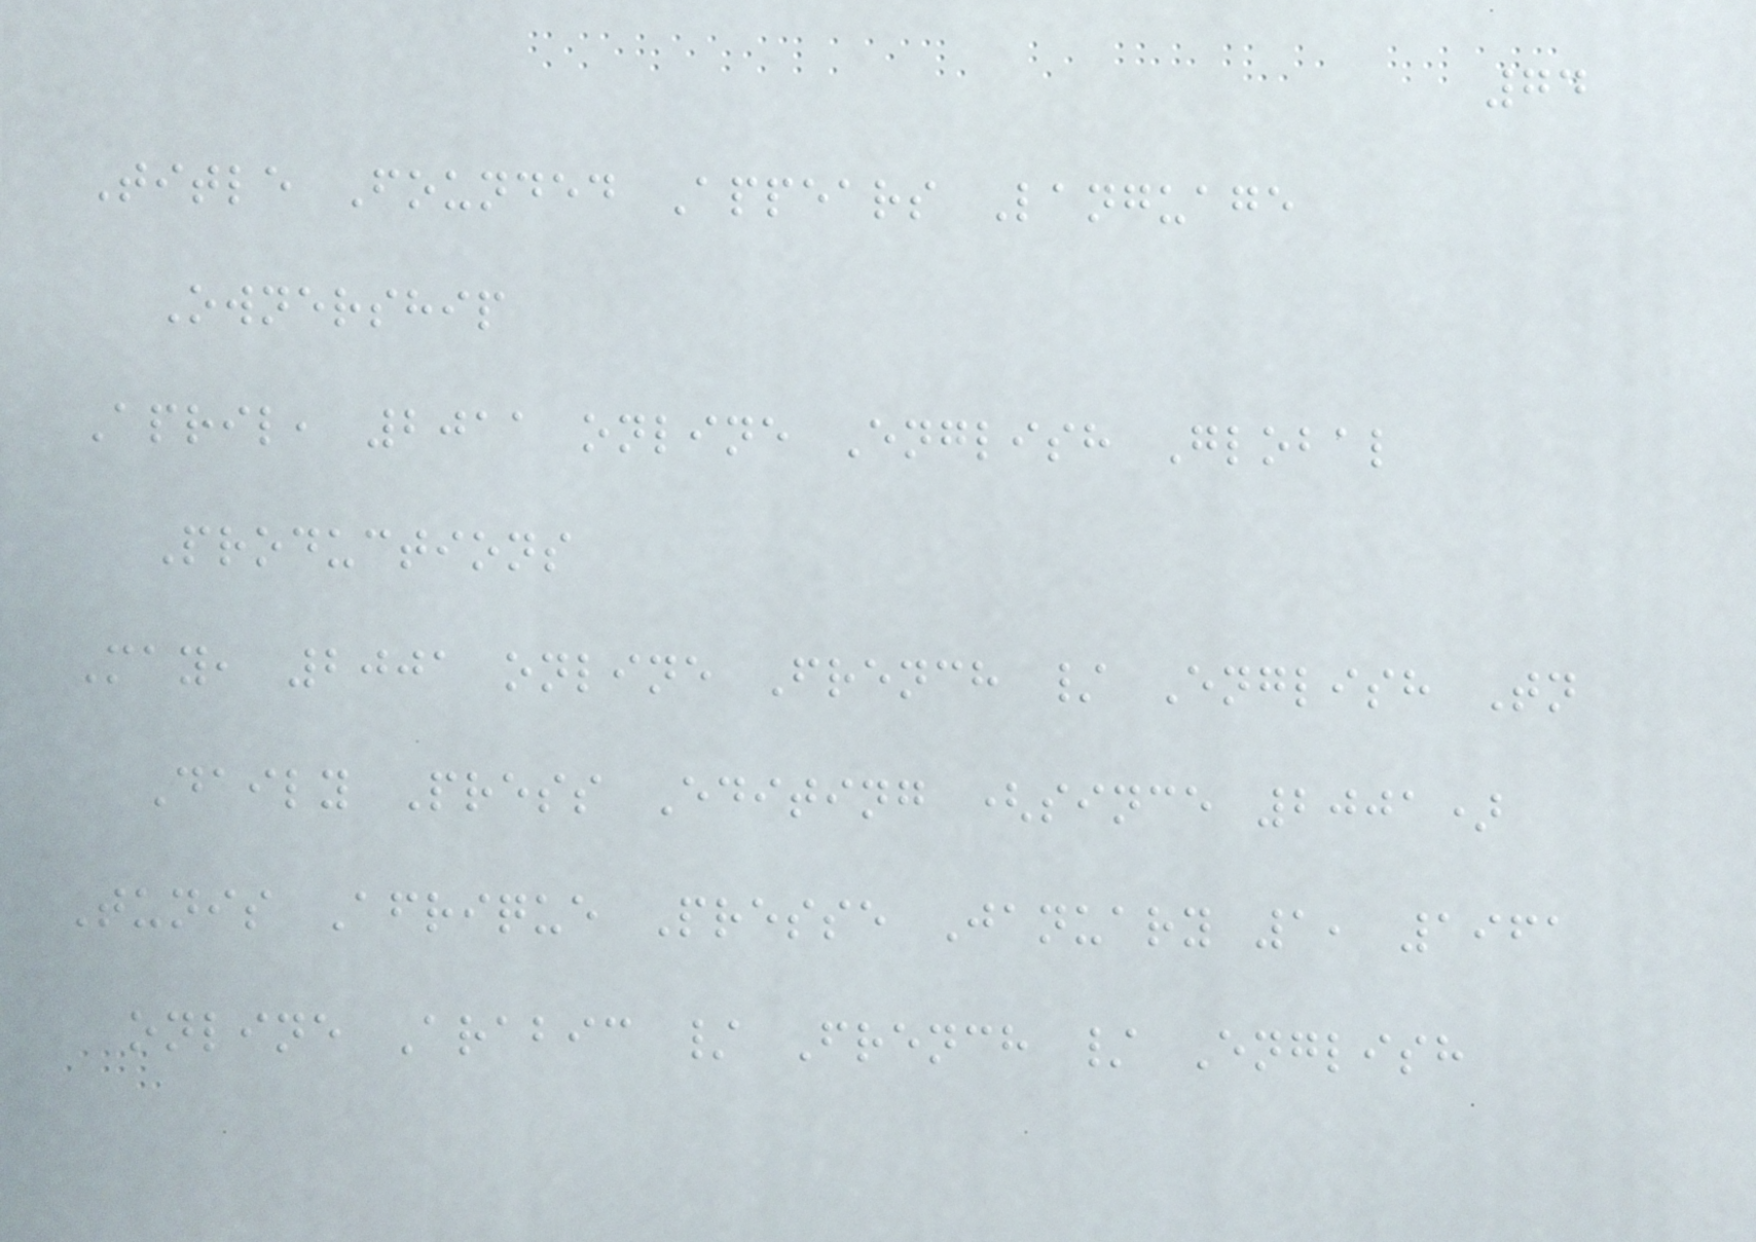74
Title Founded Appears Language
Ownership
April, 2011 online English Global
Productions
May, 2001 online French / English Tn
Daily Press Editing (since 2001)
Tunis Afrique Presse January 1, 1961
online Arabic / French / English
